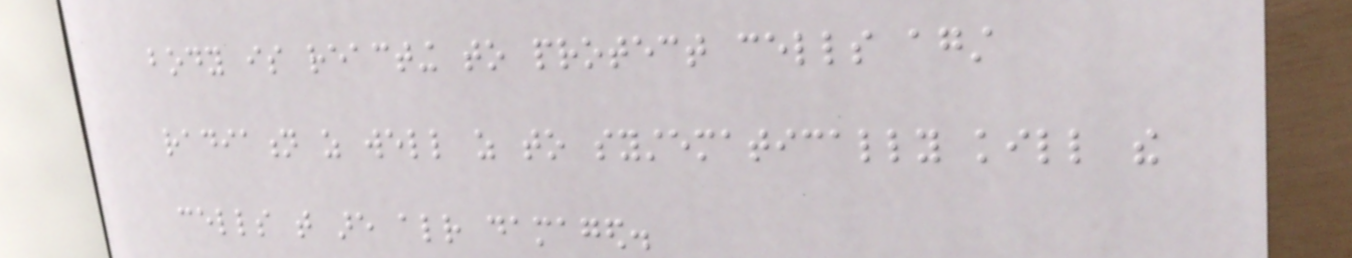body is reacting to protect cells against
radiation as well as to systematically kill the
cells that are already damaged.
